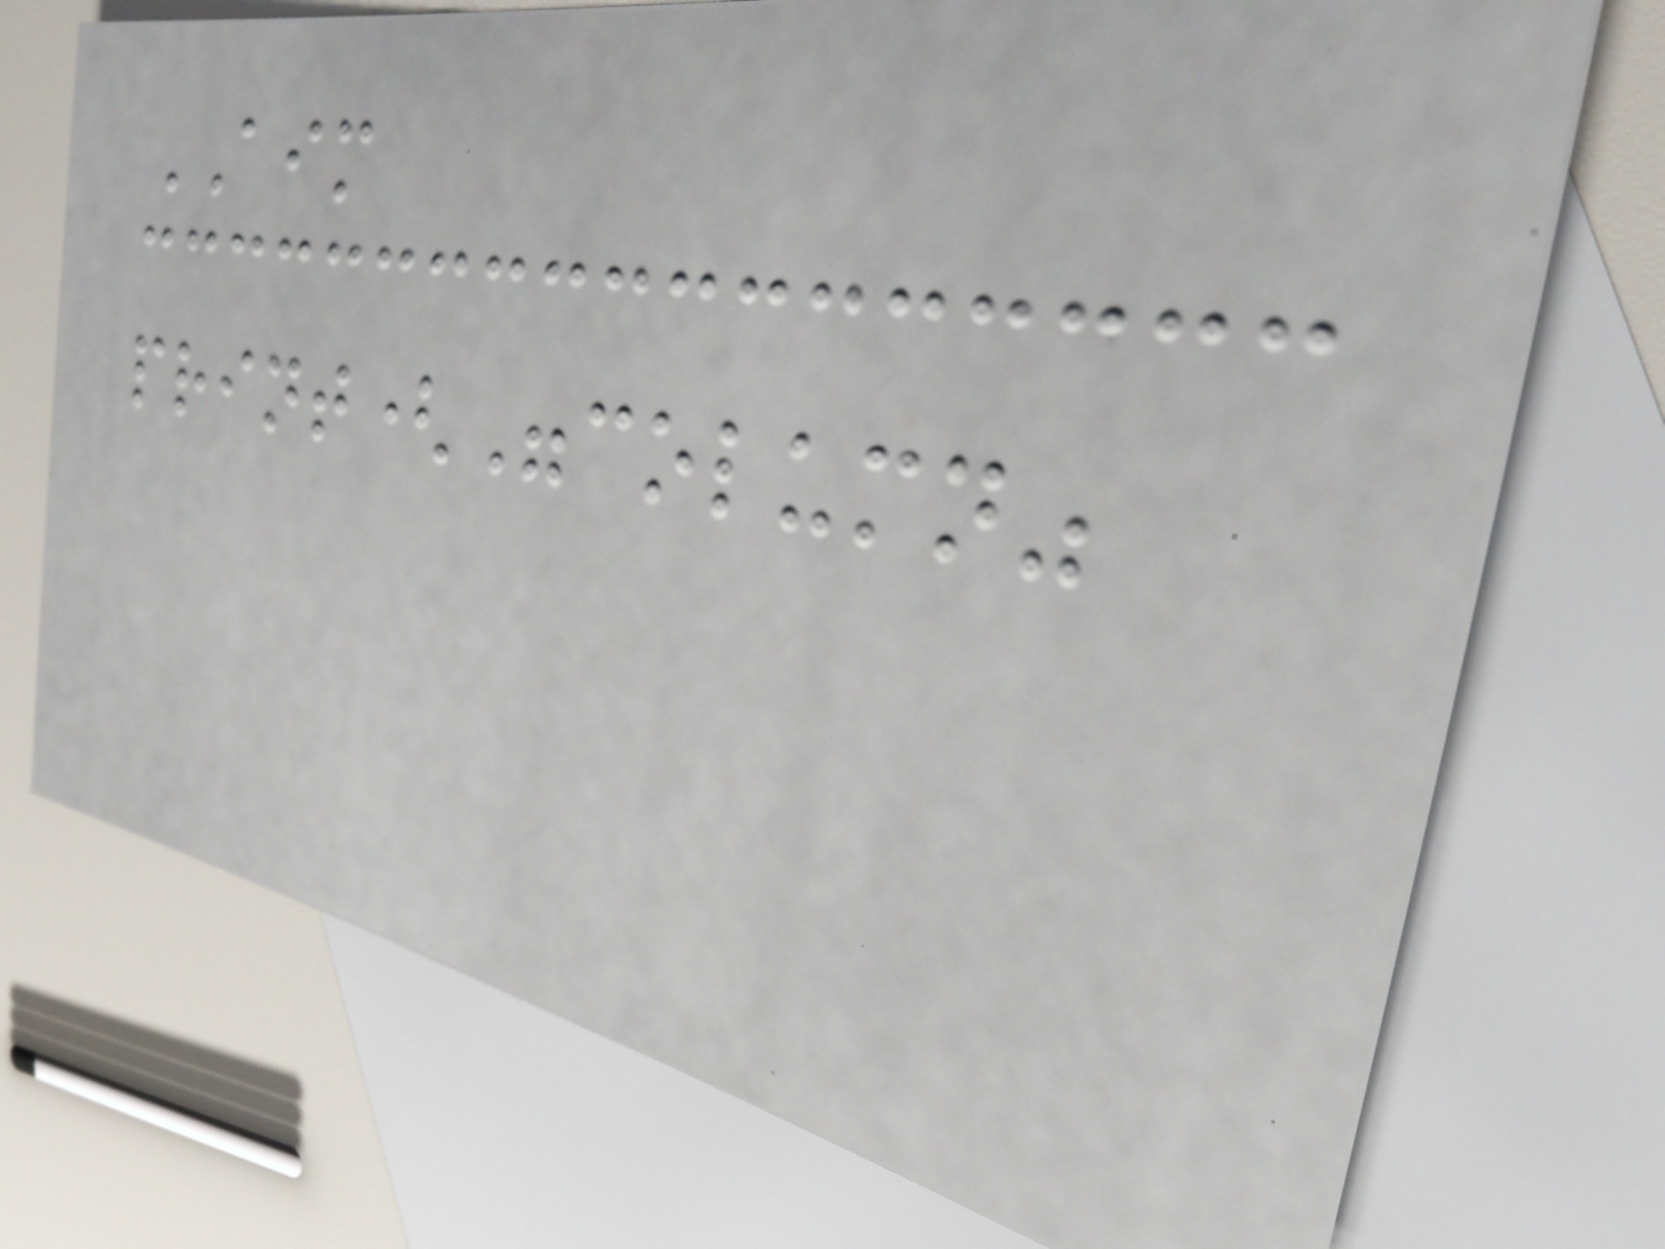AIM
print("column"
